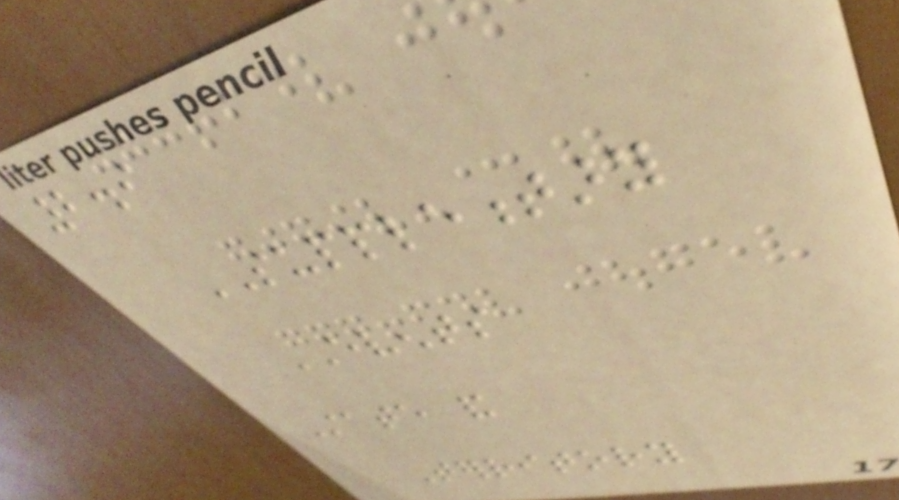2.9
SUPPLEMENTARY
EVENTS
State and
Territory
